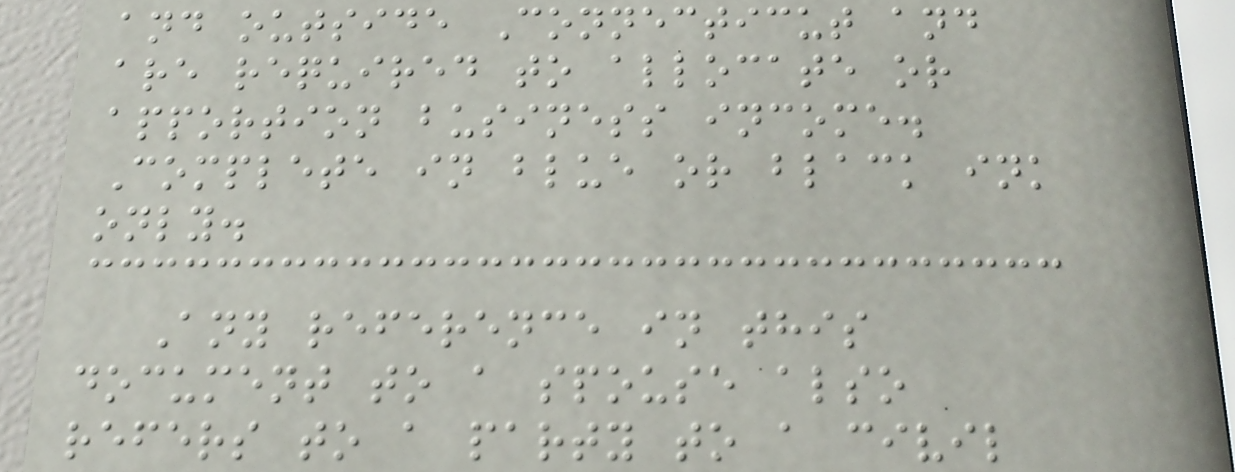and outside Connecticut and
are required to allocate or
apportion business income.
Complete in blue or black ink
only.
Any reference in this
document to a spouse also
refers to a party to a civil
